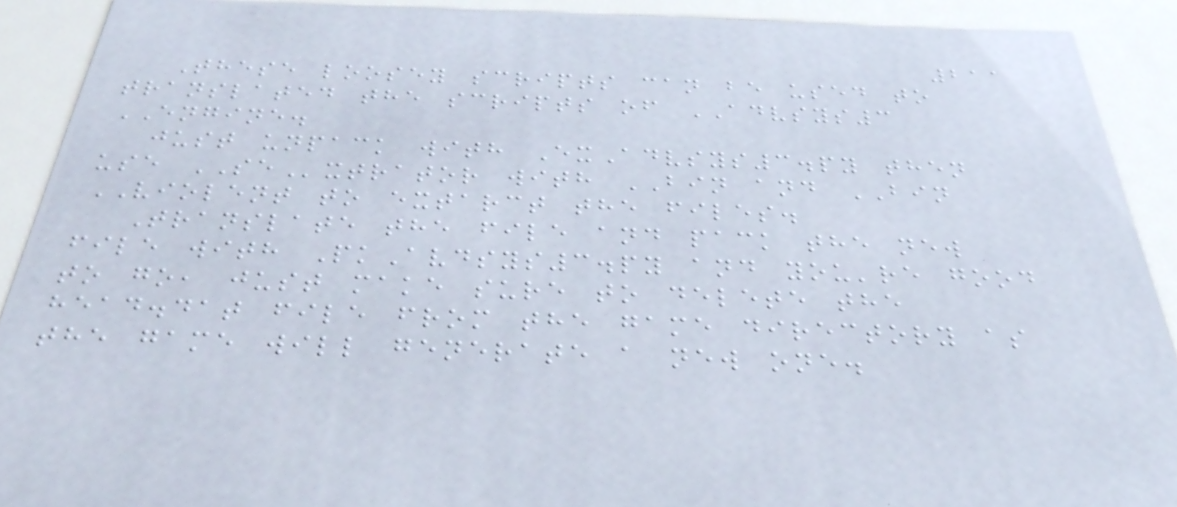211
These loosey scripts can be used to
translated the scripts of ADVSYS3
ENGINE.
just unpack with ExAdvsys3.py then
use SExtrator with BIN and BIN
VIOLENT to extarct the files.
Translate the file and pack the new
file with PkAvdsys3.py and you're good
to go, just make sure to delete the
head.dat file from the game directory as
the game will generate a new one.
